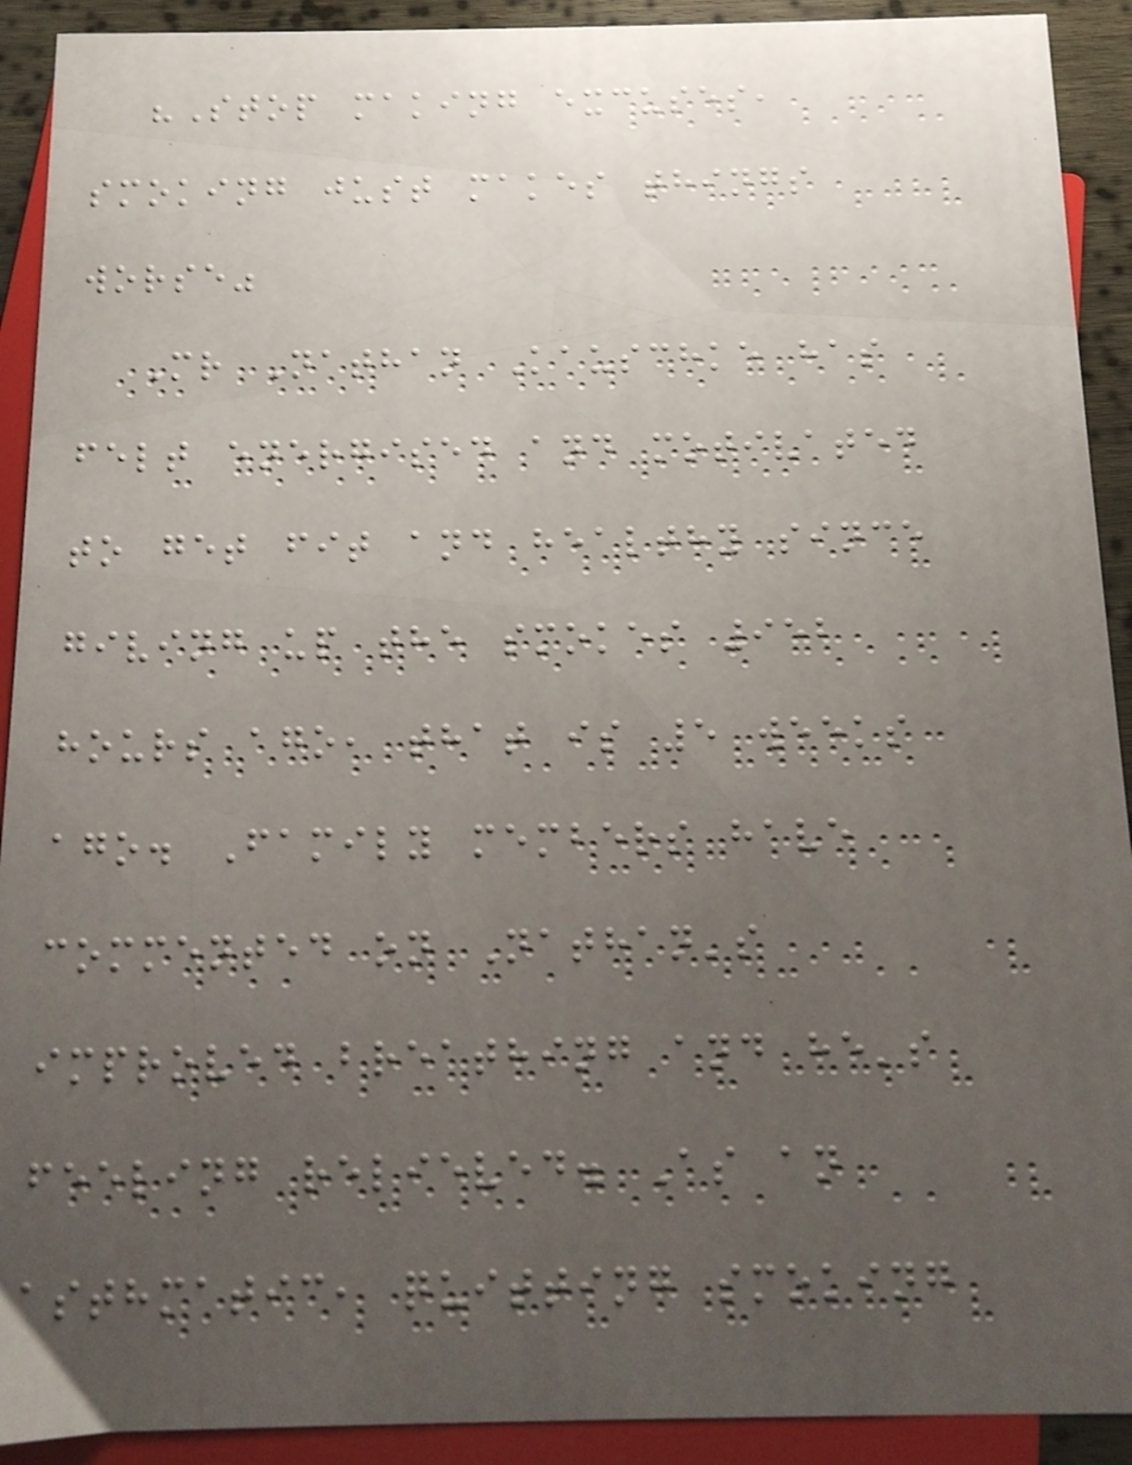"Stop making excuses,
smoking just makes things
worse"
Mr Nathan Kauschke has
felt energised and motivated
to get fit and healthy since
giving up the smokes 952
hours ago, that is 5 weeks
ago. Family members have
commented on Nathan's
improved breathing and he's
feeling relieved. As an
asthmatic, quitting smoking
